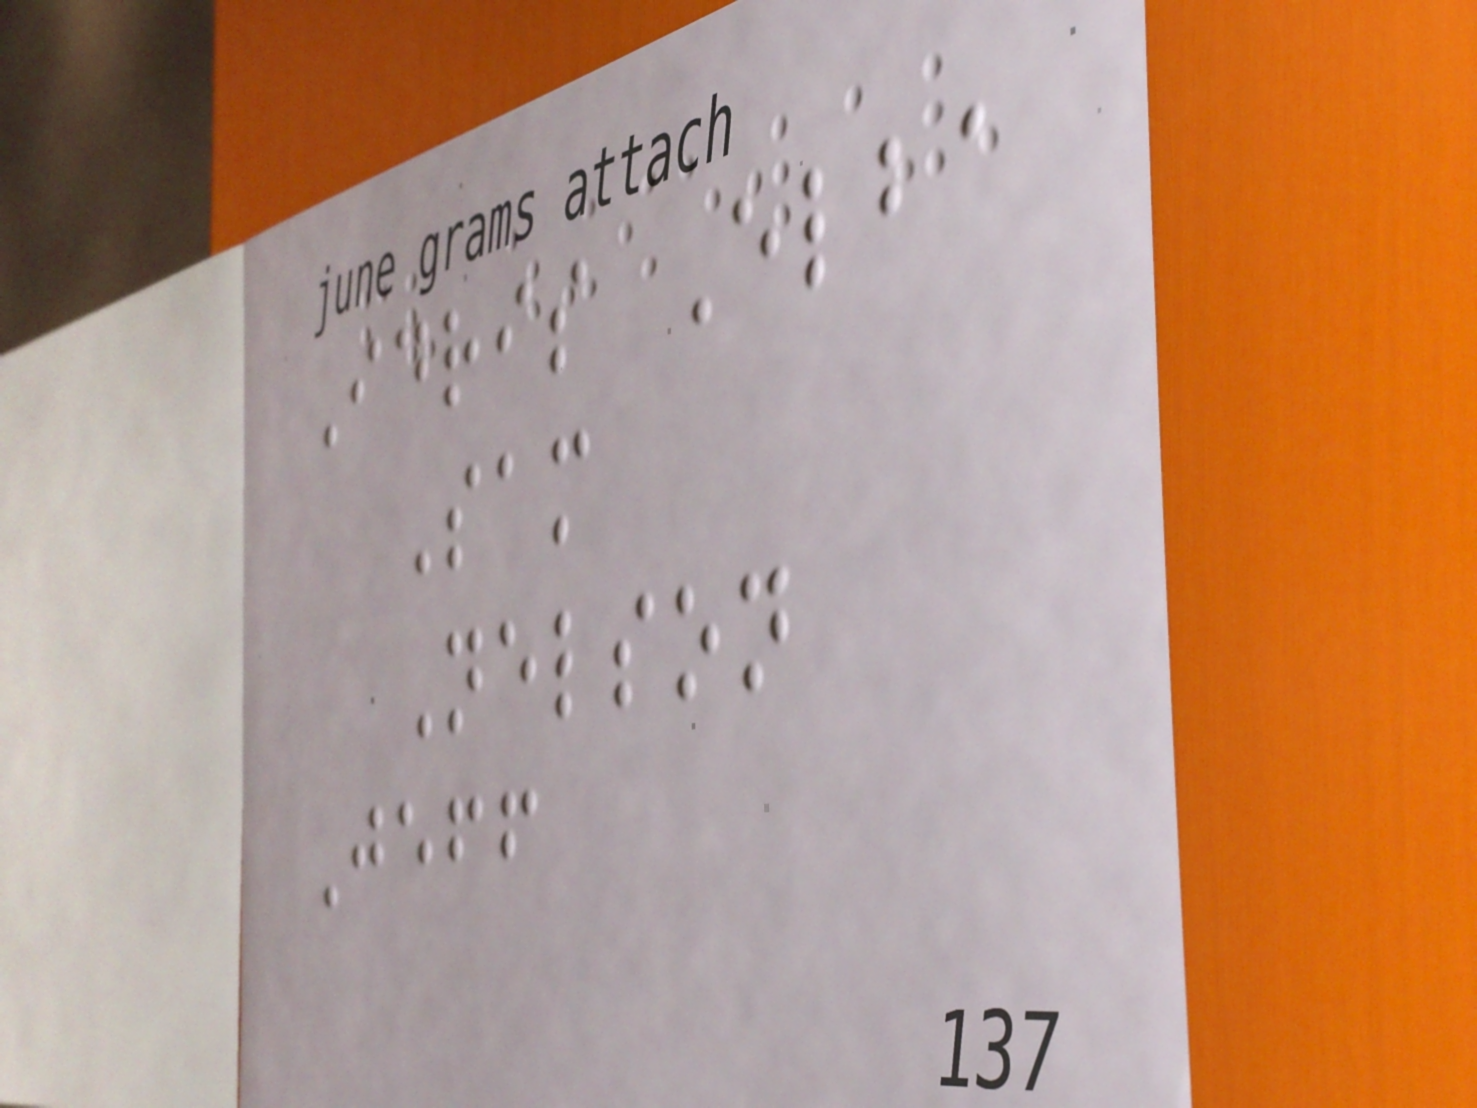Idris Elba
Sam
Nelson
Jeff
